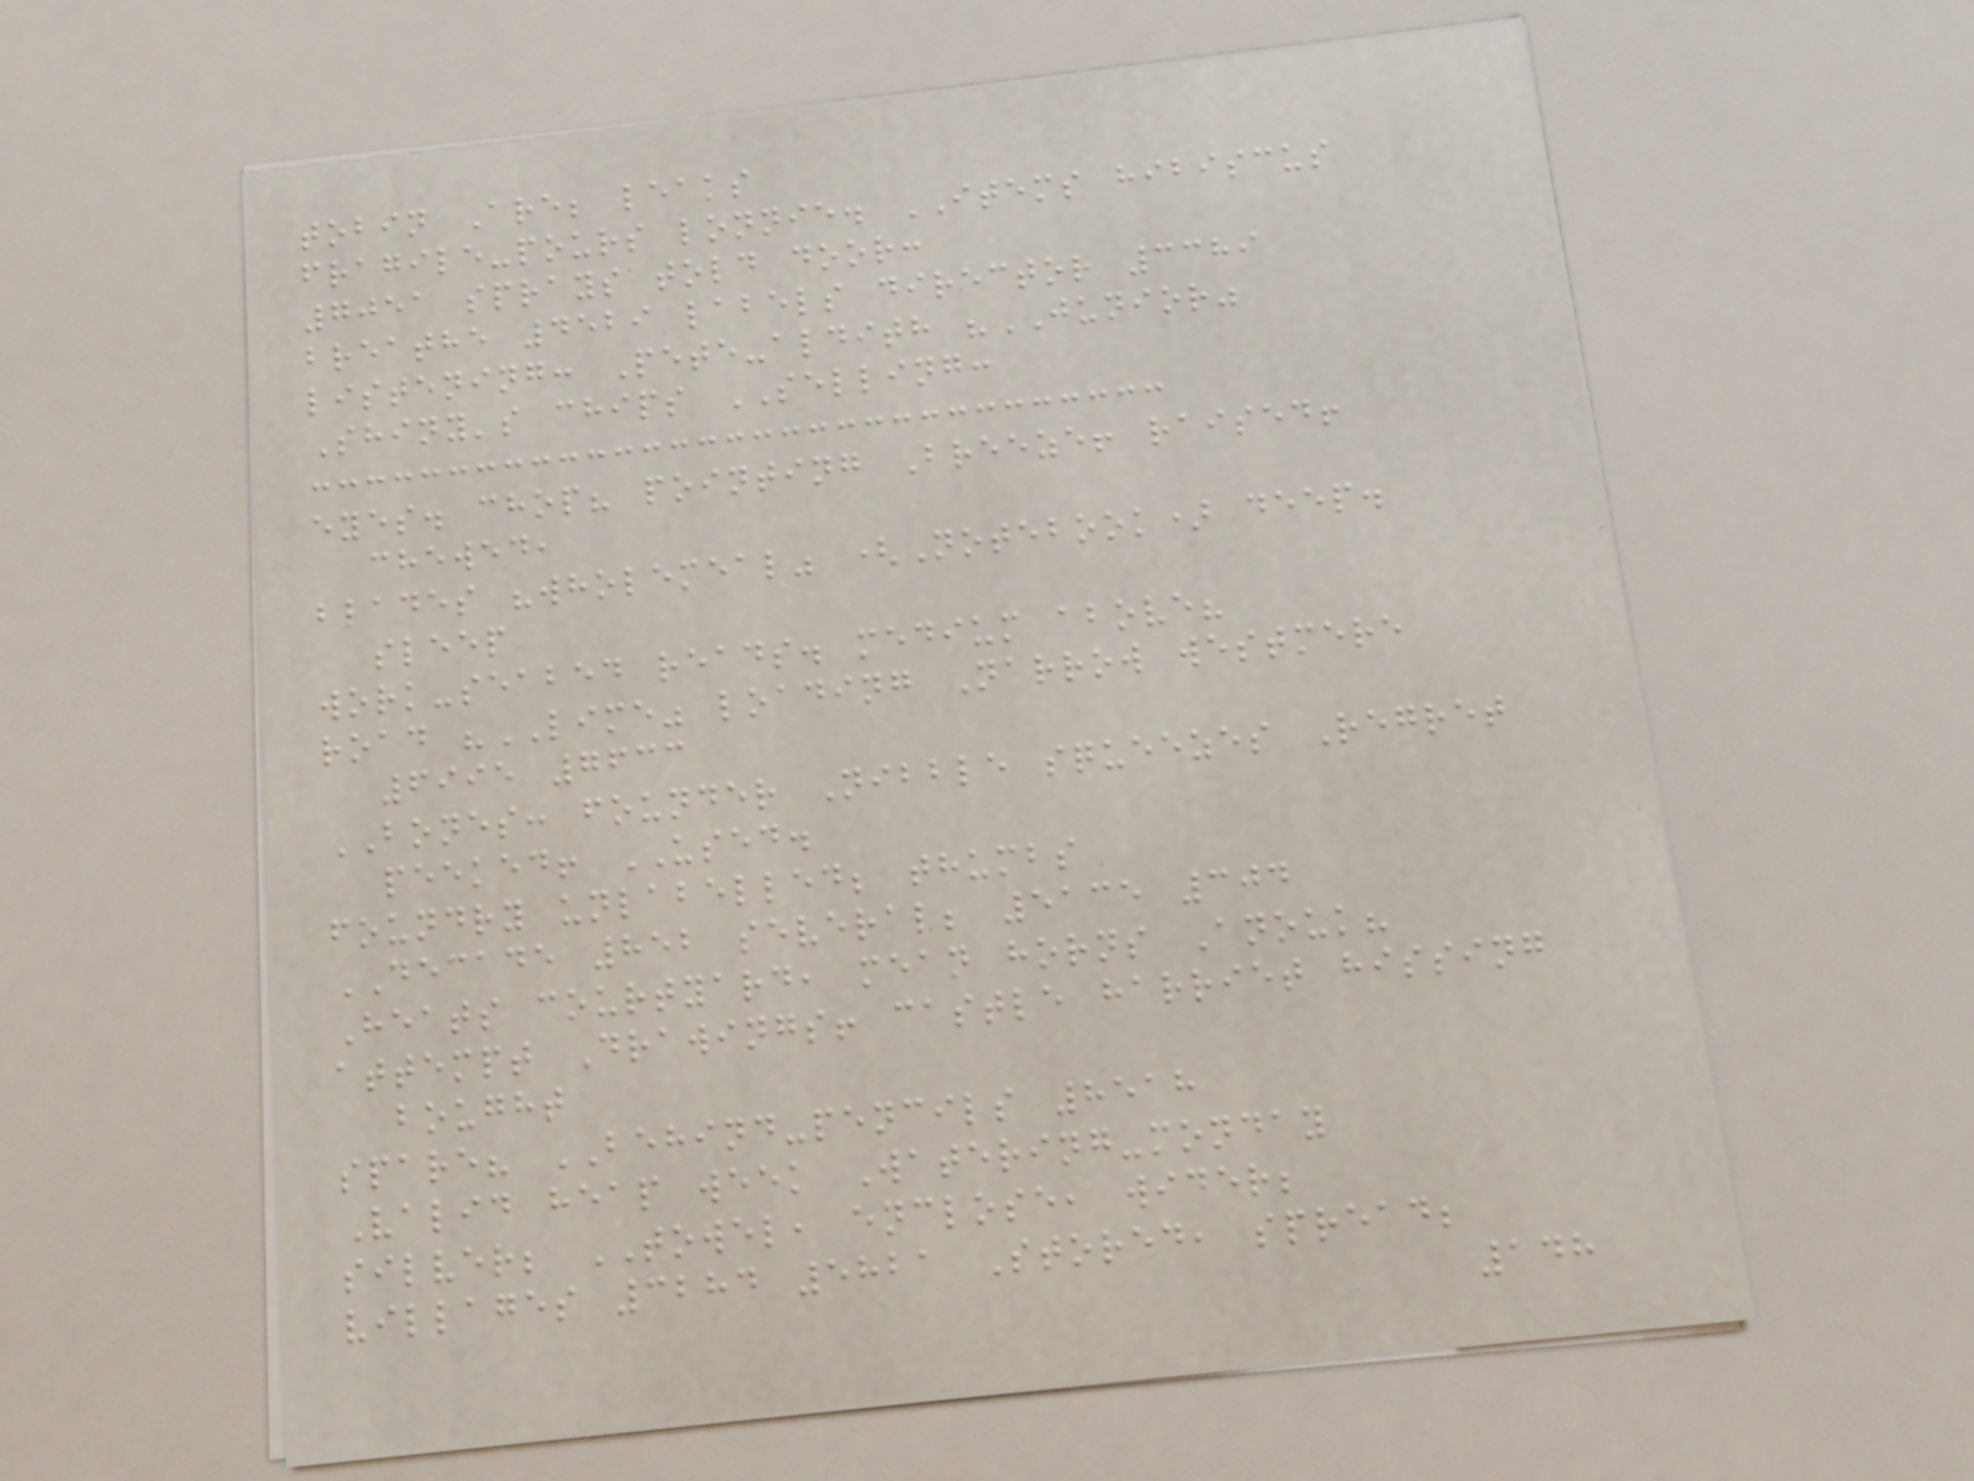tobin Are; leaks
fragile-pours lonnie. ITEMS hibiscus
7051 sprays told door:
breathe 4529 labels director 3389
listening: Pete-aldith "JUNIOR"
Shiny's chips SELLING:
eyes. chop? pointing Breeze! raised!
chewed,
blades "wholemeal" (Notebook) deep.
sleep
work-seabed reads. medium above?
road "LIME" loading Narrow westmere
6995 7633
BONES: founder Nibble squeezes Regret
peeked! USED.
foundry unlabelled; thumbs
DECADE 852 several; 5135 304
Heats courtyard, mean horns Anouk?
attempt Drawings! castle harriet hissing
bought
spare? BEHIND-pencils 8518
Valid heap week Watering-monday
silver; TOWEL, enclose, wider;
villages 3284 5821 Stored, spread;
148
